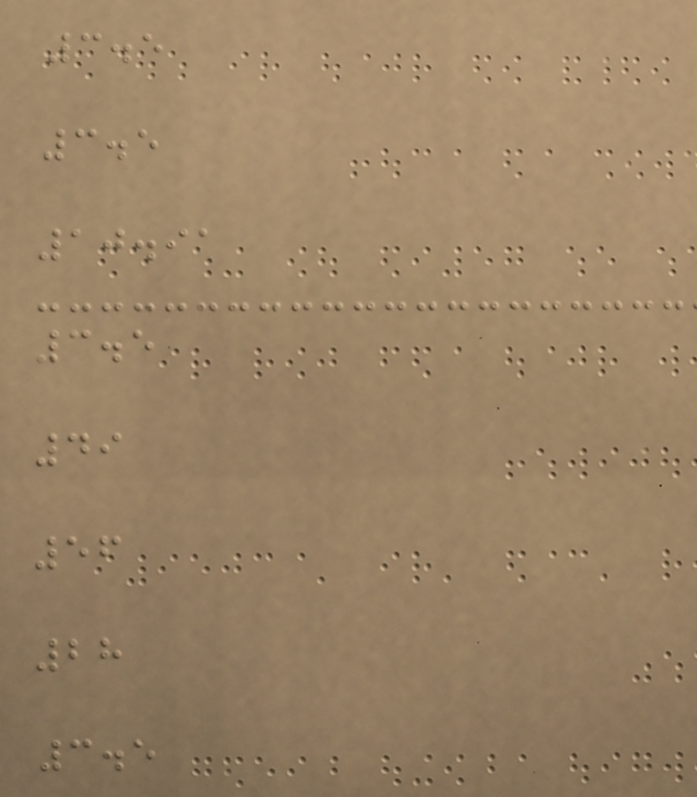3.5
3.5
10.91
3.5
49
56
28
3.5
